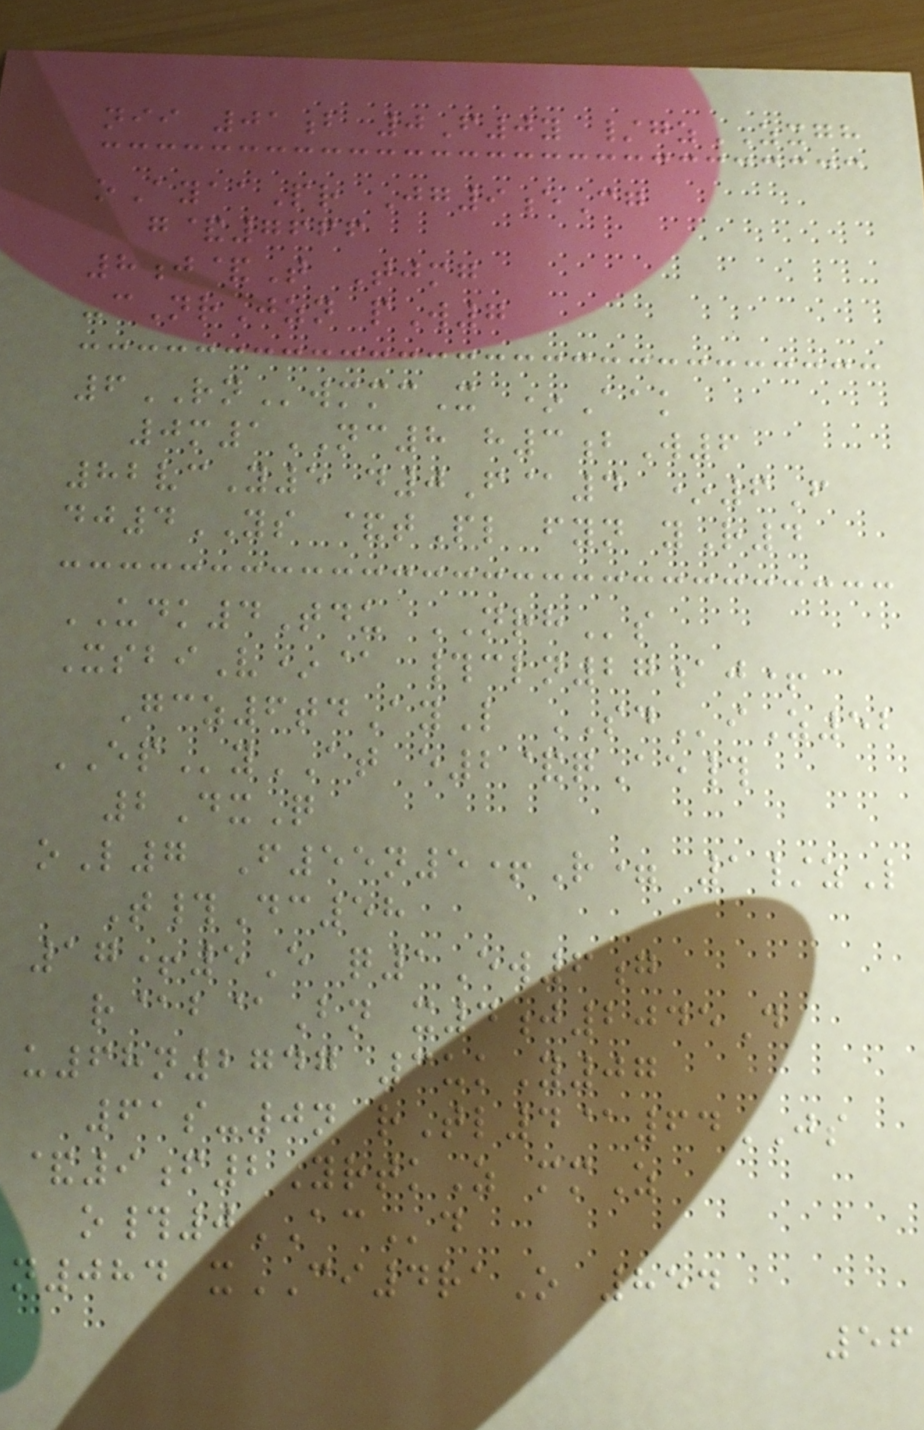nii 01b 0F0y /gzZXGH
oAyaaPr Jg9eCg
g&7666
8j&T Tjmg
-cNrJzn pW7
6RNwmmcX *Aak
0m1NC8 h3bW6
82vcY5 d0F@4 *6F
dj4YS &tPl fyn yR4
UDK4Tdu NRHs
XsbiV*@ #cln27aj+
Gcz6tdAyL SDiZ52
EPyAT e2&qAe#
2DxQ
oL7 F55n5+R= 1/zL
T#Dc58
17+5E q1Ew6g
r@b@Bn x4j2045D
u68n2747 3ukY07
61s-0n rTl4@64JS
&9f2YrtkZ mmZ
o#0ACd
n084 xCI4raO 854
56
